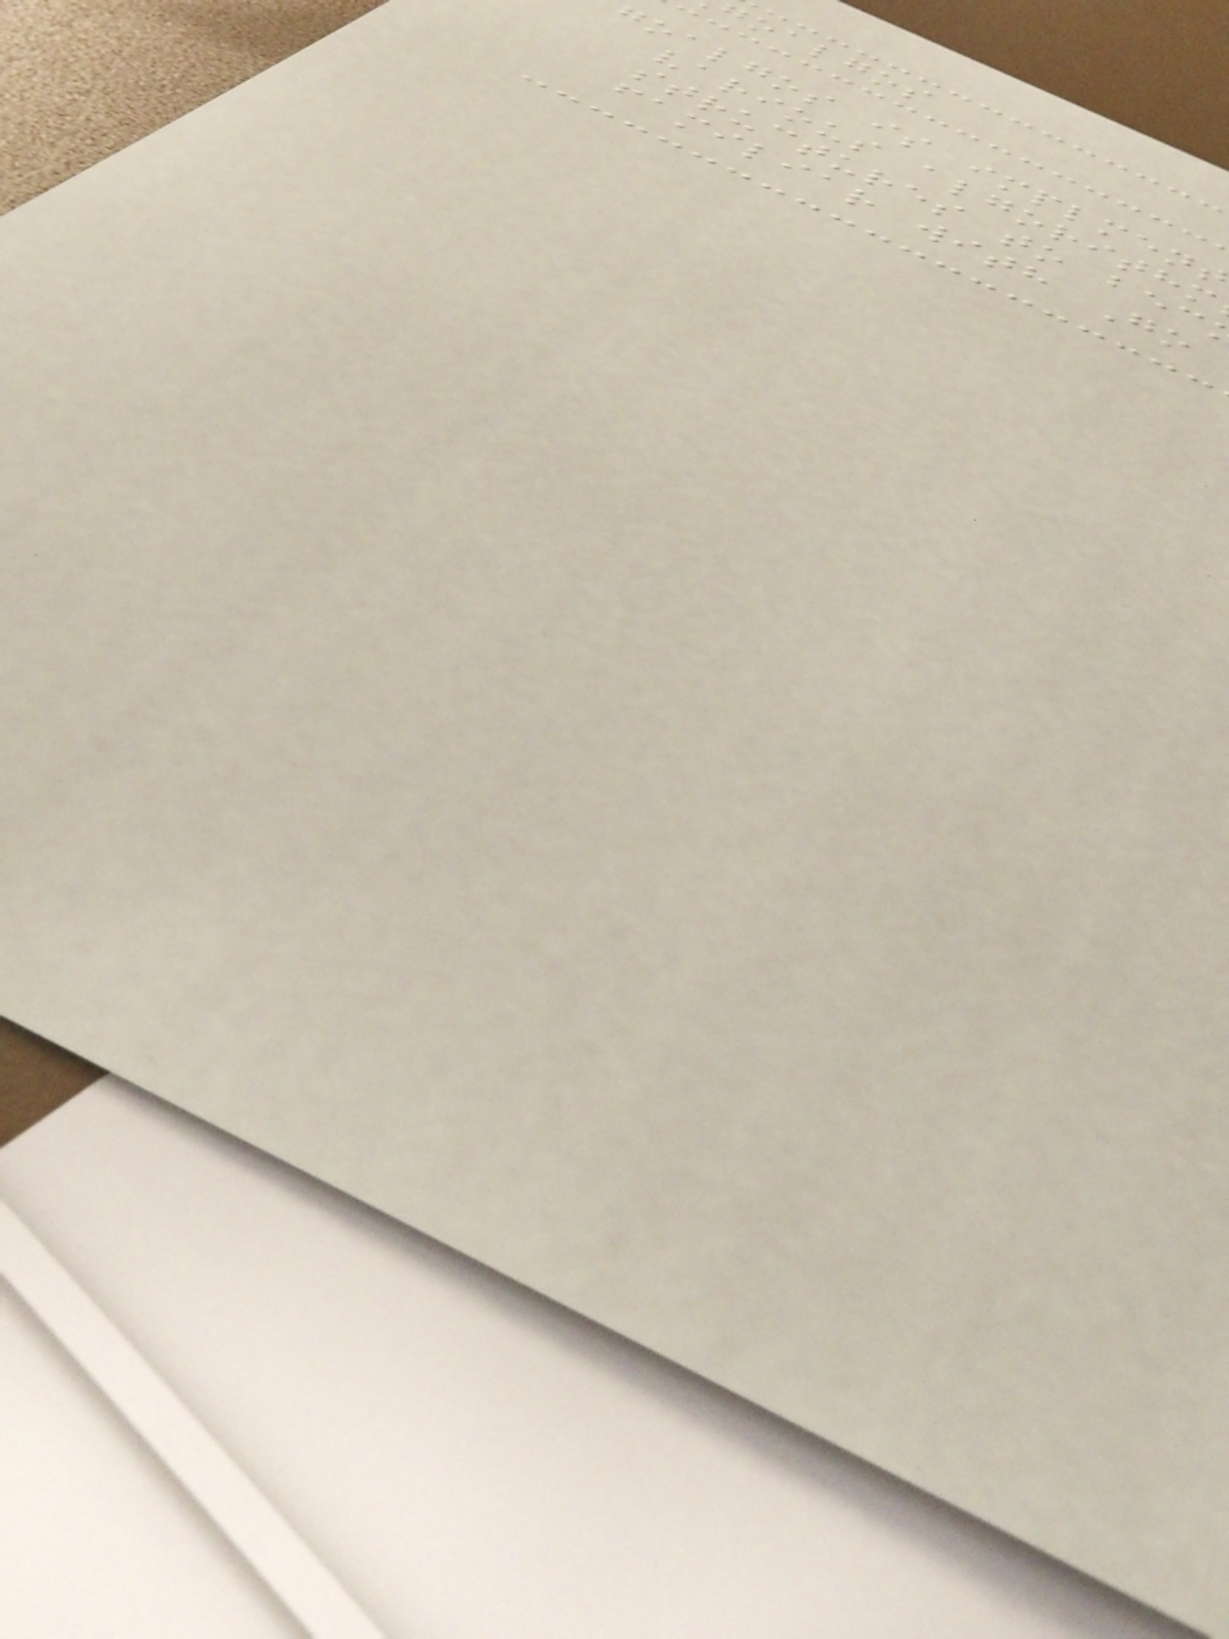goalgos
goalgos is implmen
various algorithm
structures to bec
familiar with Go
